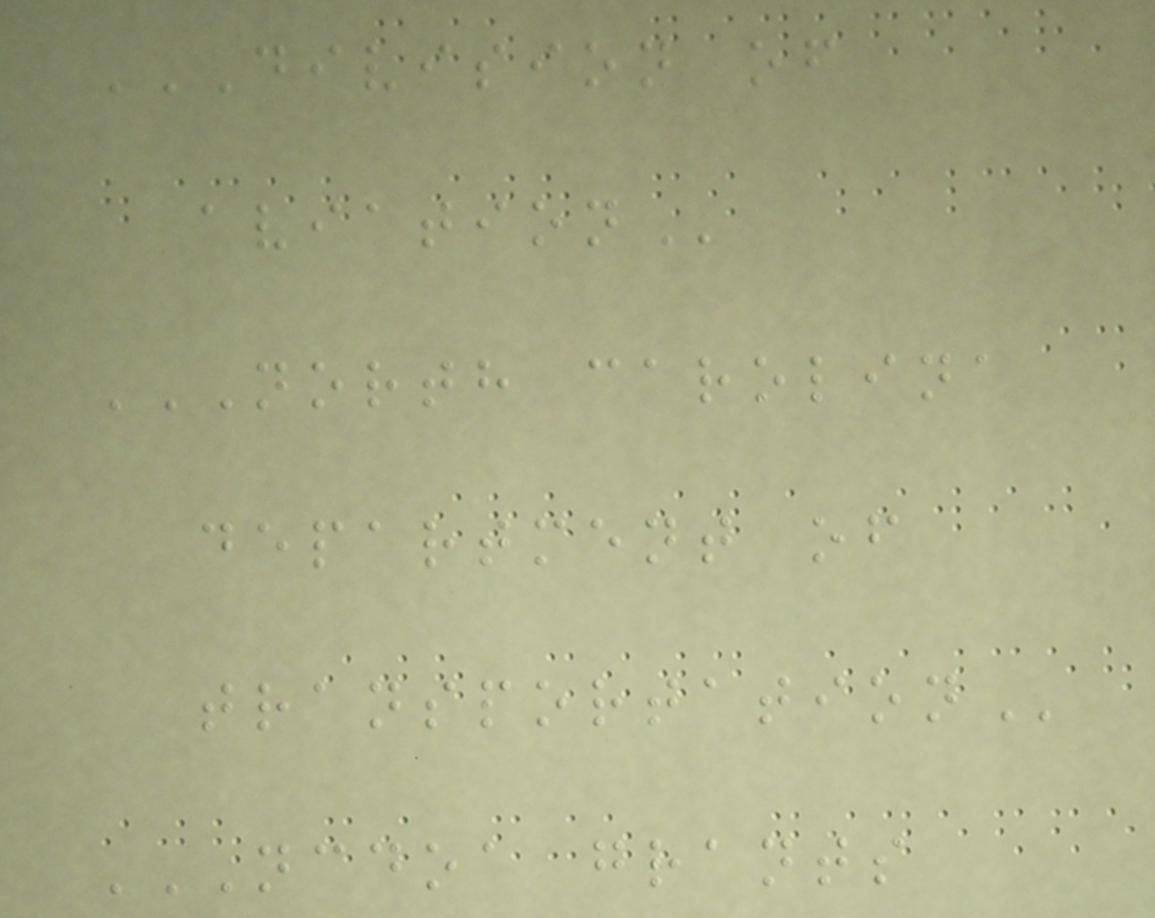DIVISION OF
AVIATION
NORTH CAROLINA
DEPARTMENT OF
TRANSPORTATION
NCDOA GRANTS
